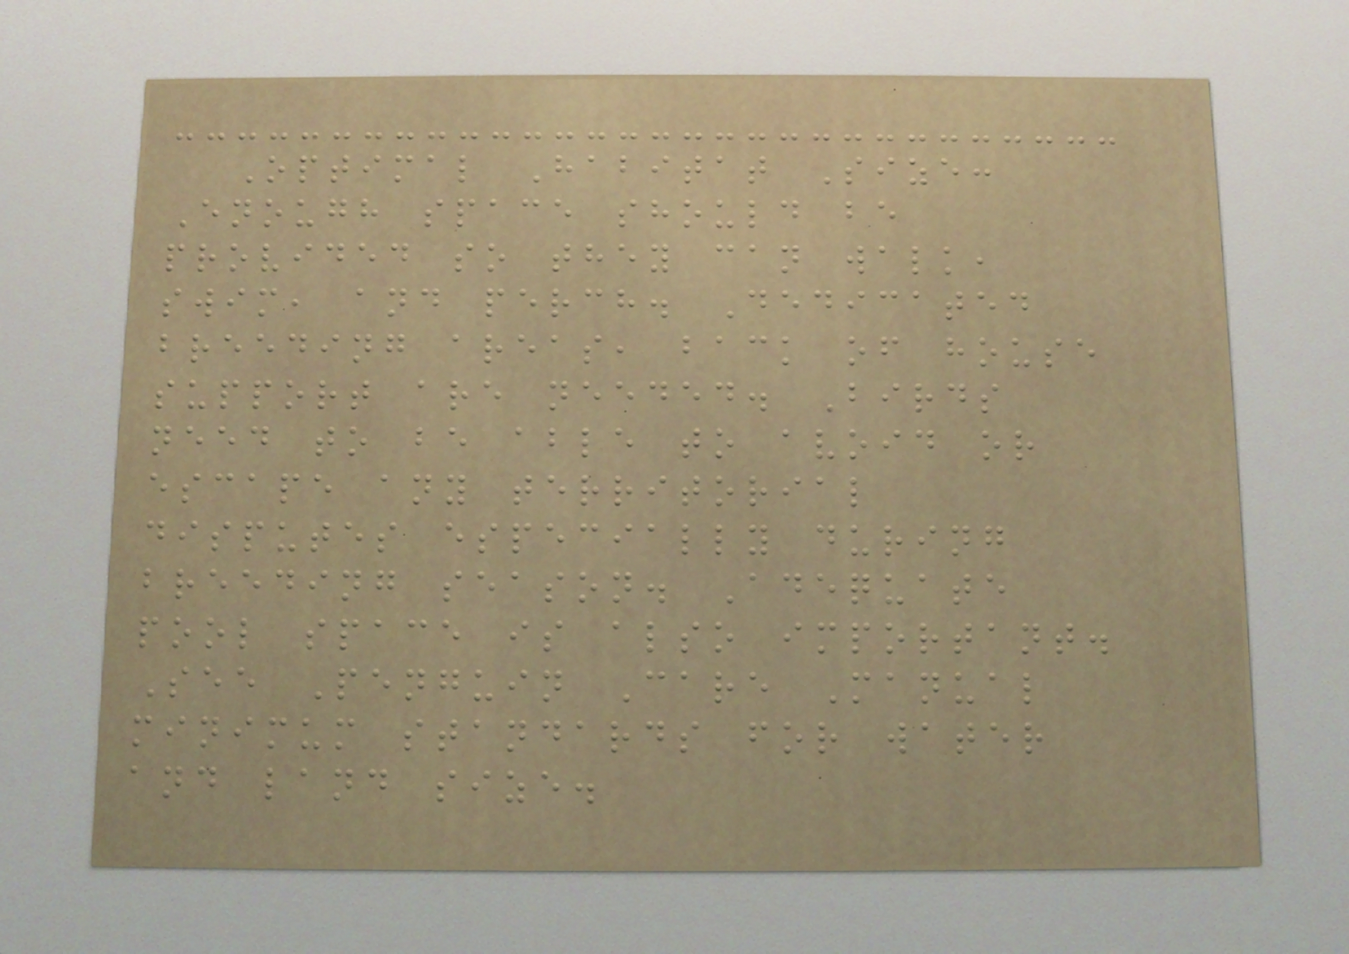Optimal Habitat Size:
Enough space should be
provided so they can walk,
swim, and perch. Dedicated
breeding areas, back of house
support are needed. Birds
need to be able to avoid or
escape any territorial
disputes especially during
breeding season. Adequate
pool space is also important.
See Penguin Care Manual
minimum standards for water
and land size.
